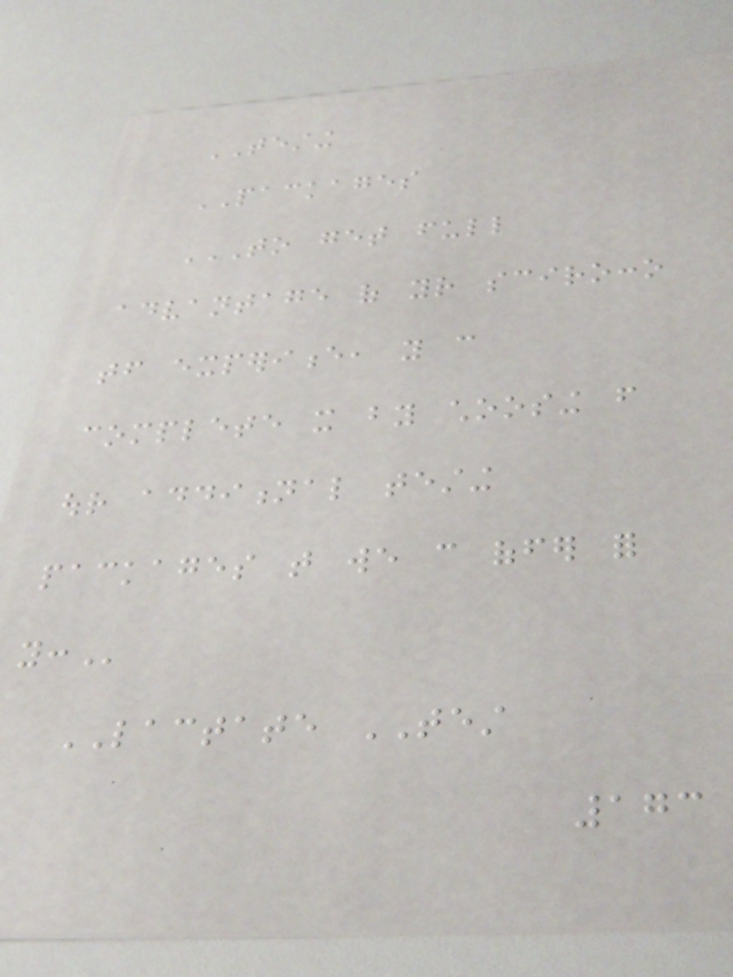TESTING
PACKAGES
TO GET FULL
ADVANTAGE OF YOUR SCIROCCO
TF EXPERIENCE, YOU CAN
COMPLETE IT BY CHOOSING FROM
OUR ADDITIONAL TESTING
PACKAGES THAT WE CAN OFFER FOR
YOU:
LACTATE TEST
173
